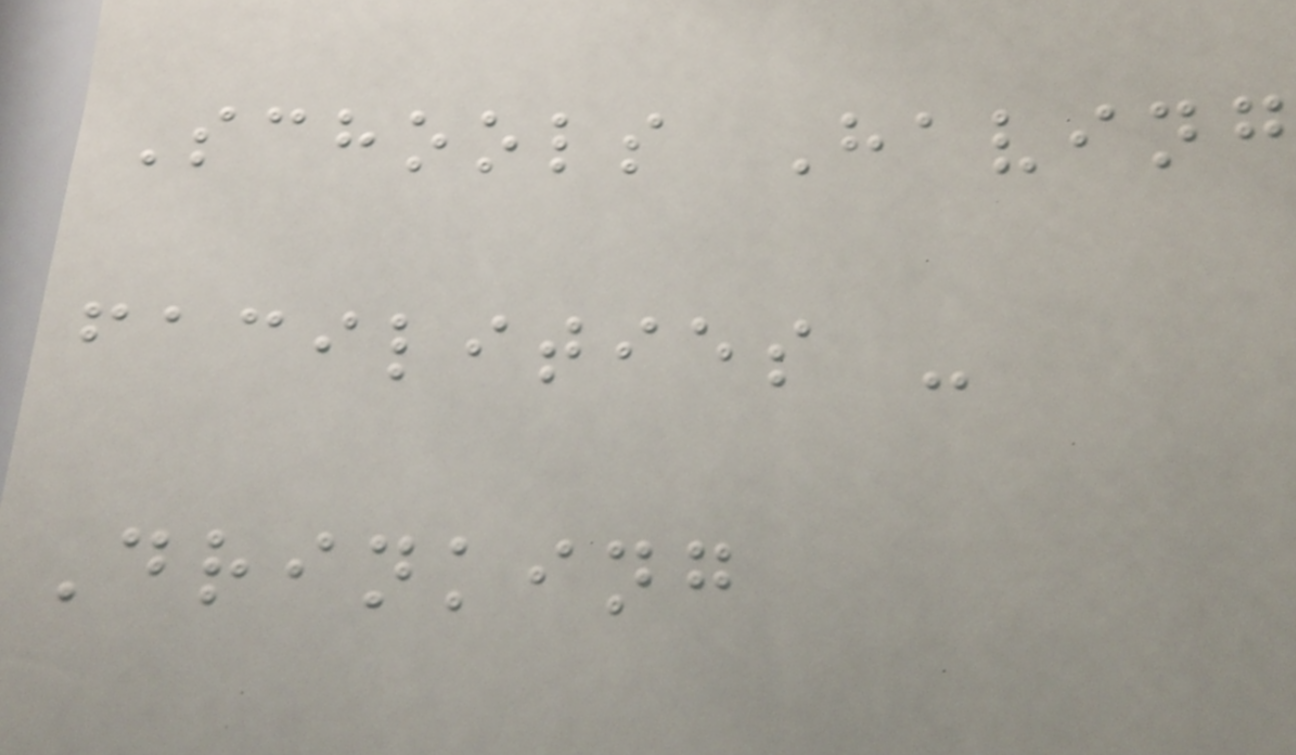Schools Having
facilities -
Drinking
